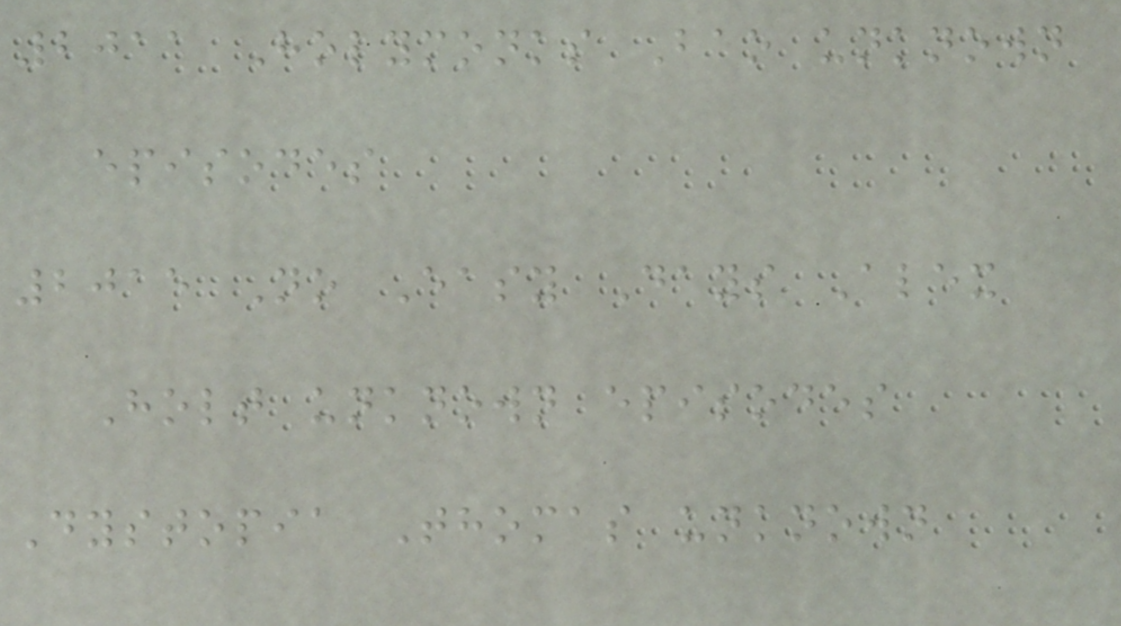2011 Holymonks Bao unknown
episodes
2015 No Easy Days Alex
Holt unknown episodes
Dystopia Thomas unknown
